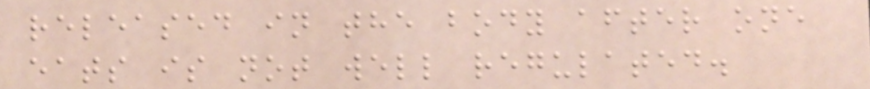released in the body after one
eats is not well regulated.
